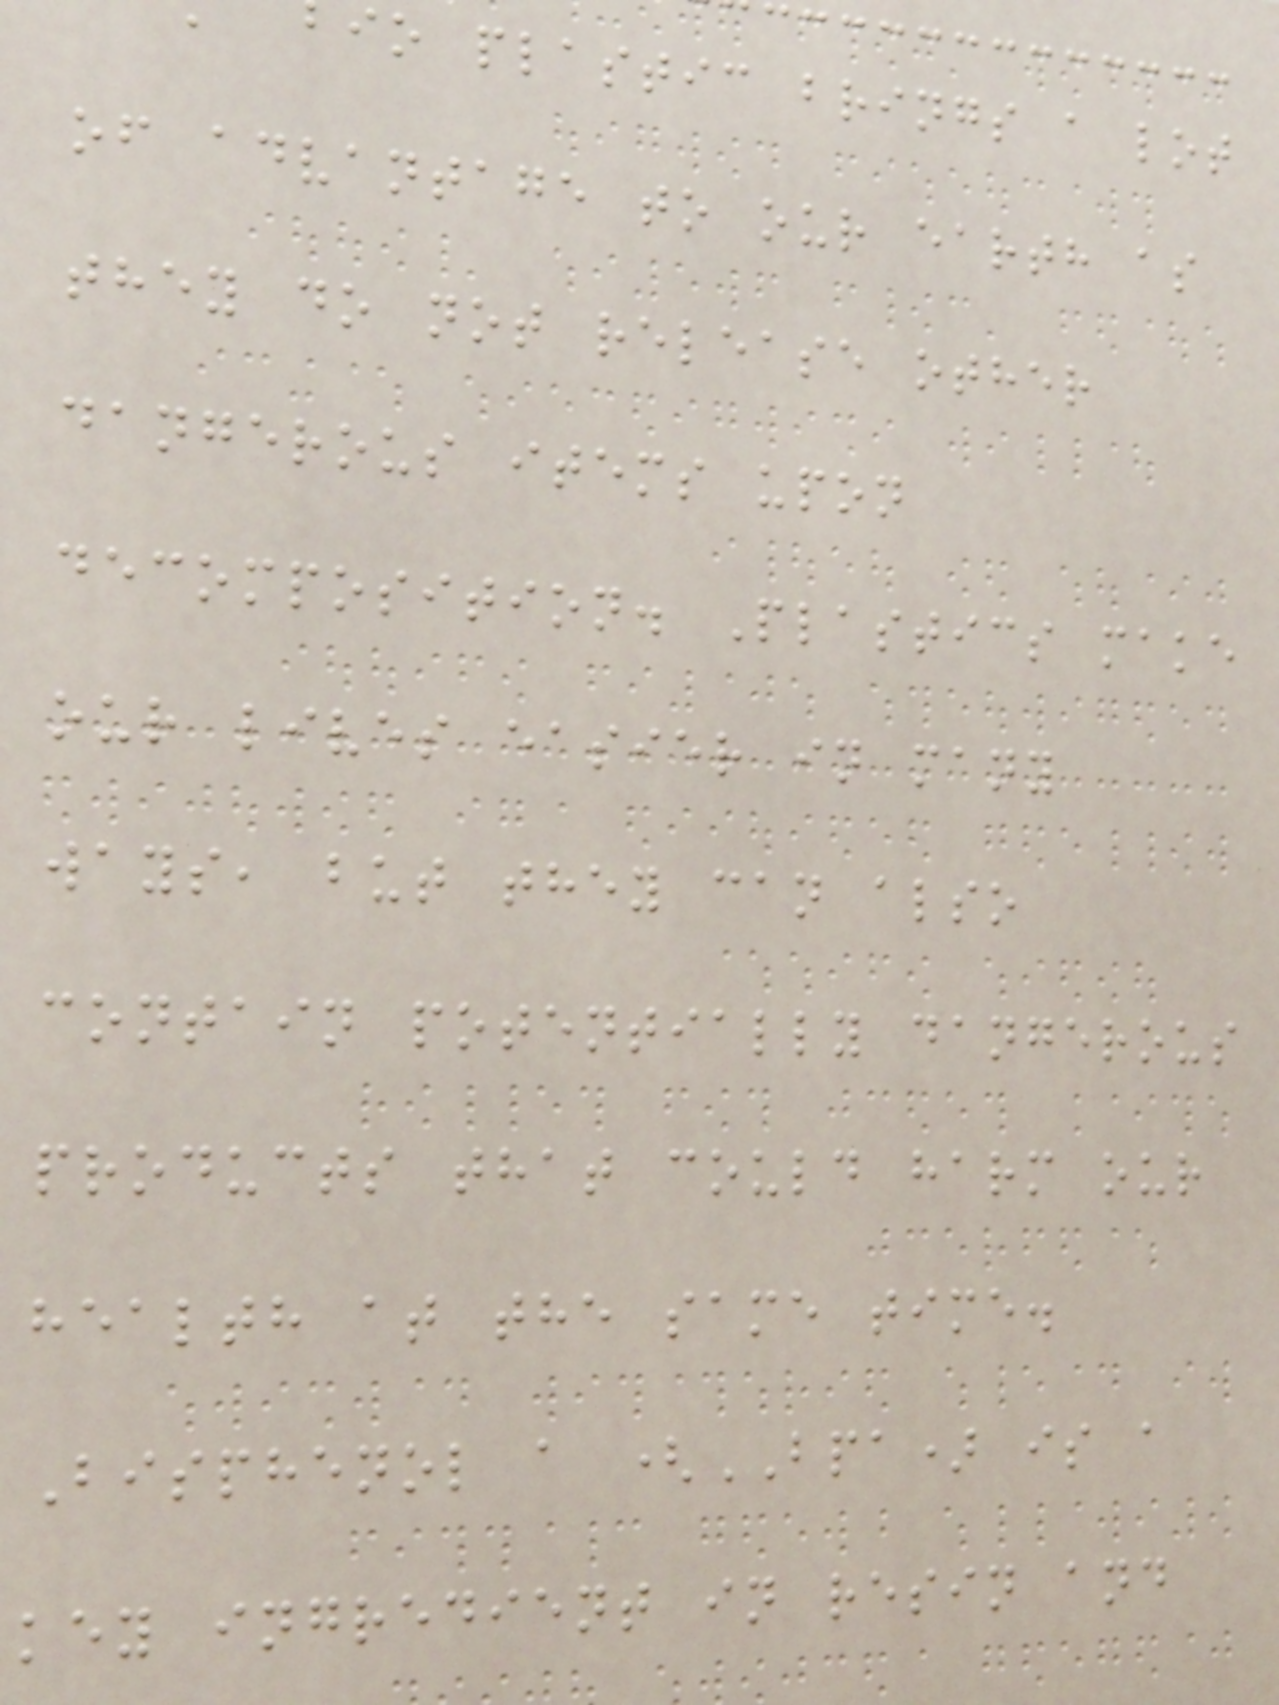io plastic brings a lot
of advantage to our earth as
they do not release other
dangerous items upon
decomposition. Plastics make
our lives easier in many
ways, but they can also
contain potentially dangerous
products that could harm our
health at the same time.
Bisphenol a (BPA) is a
key ingredient in resin and
